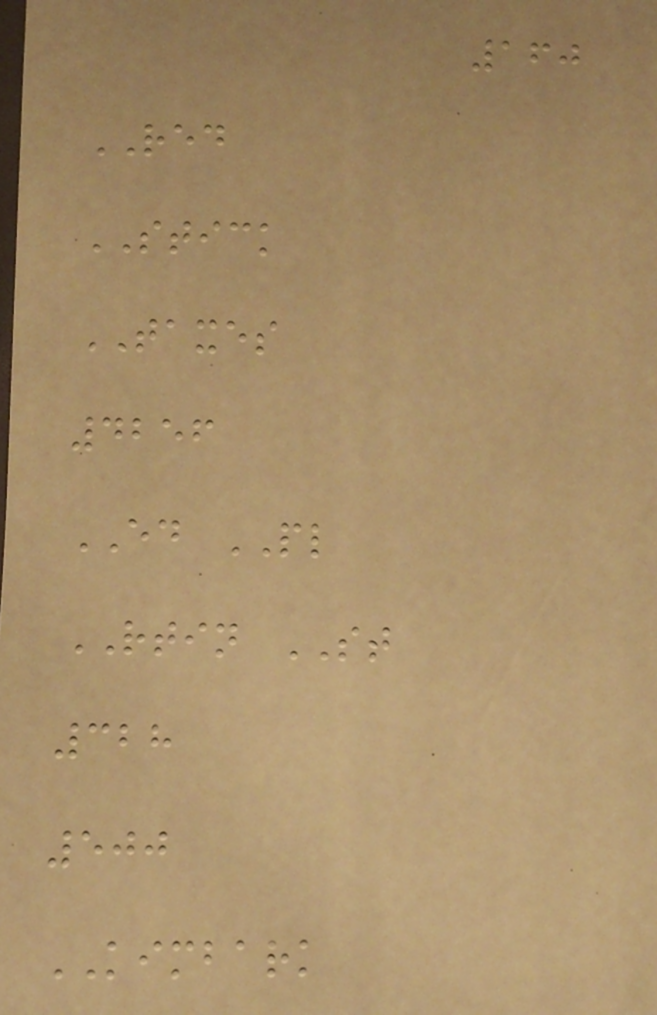160
RED
STICK
TAXES
4256
ED PL
RTIN ST
328
500
KIMBARK
